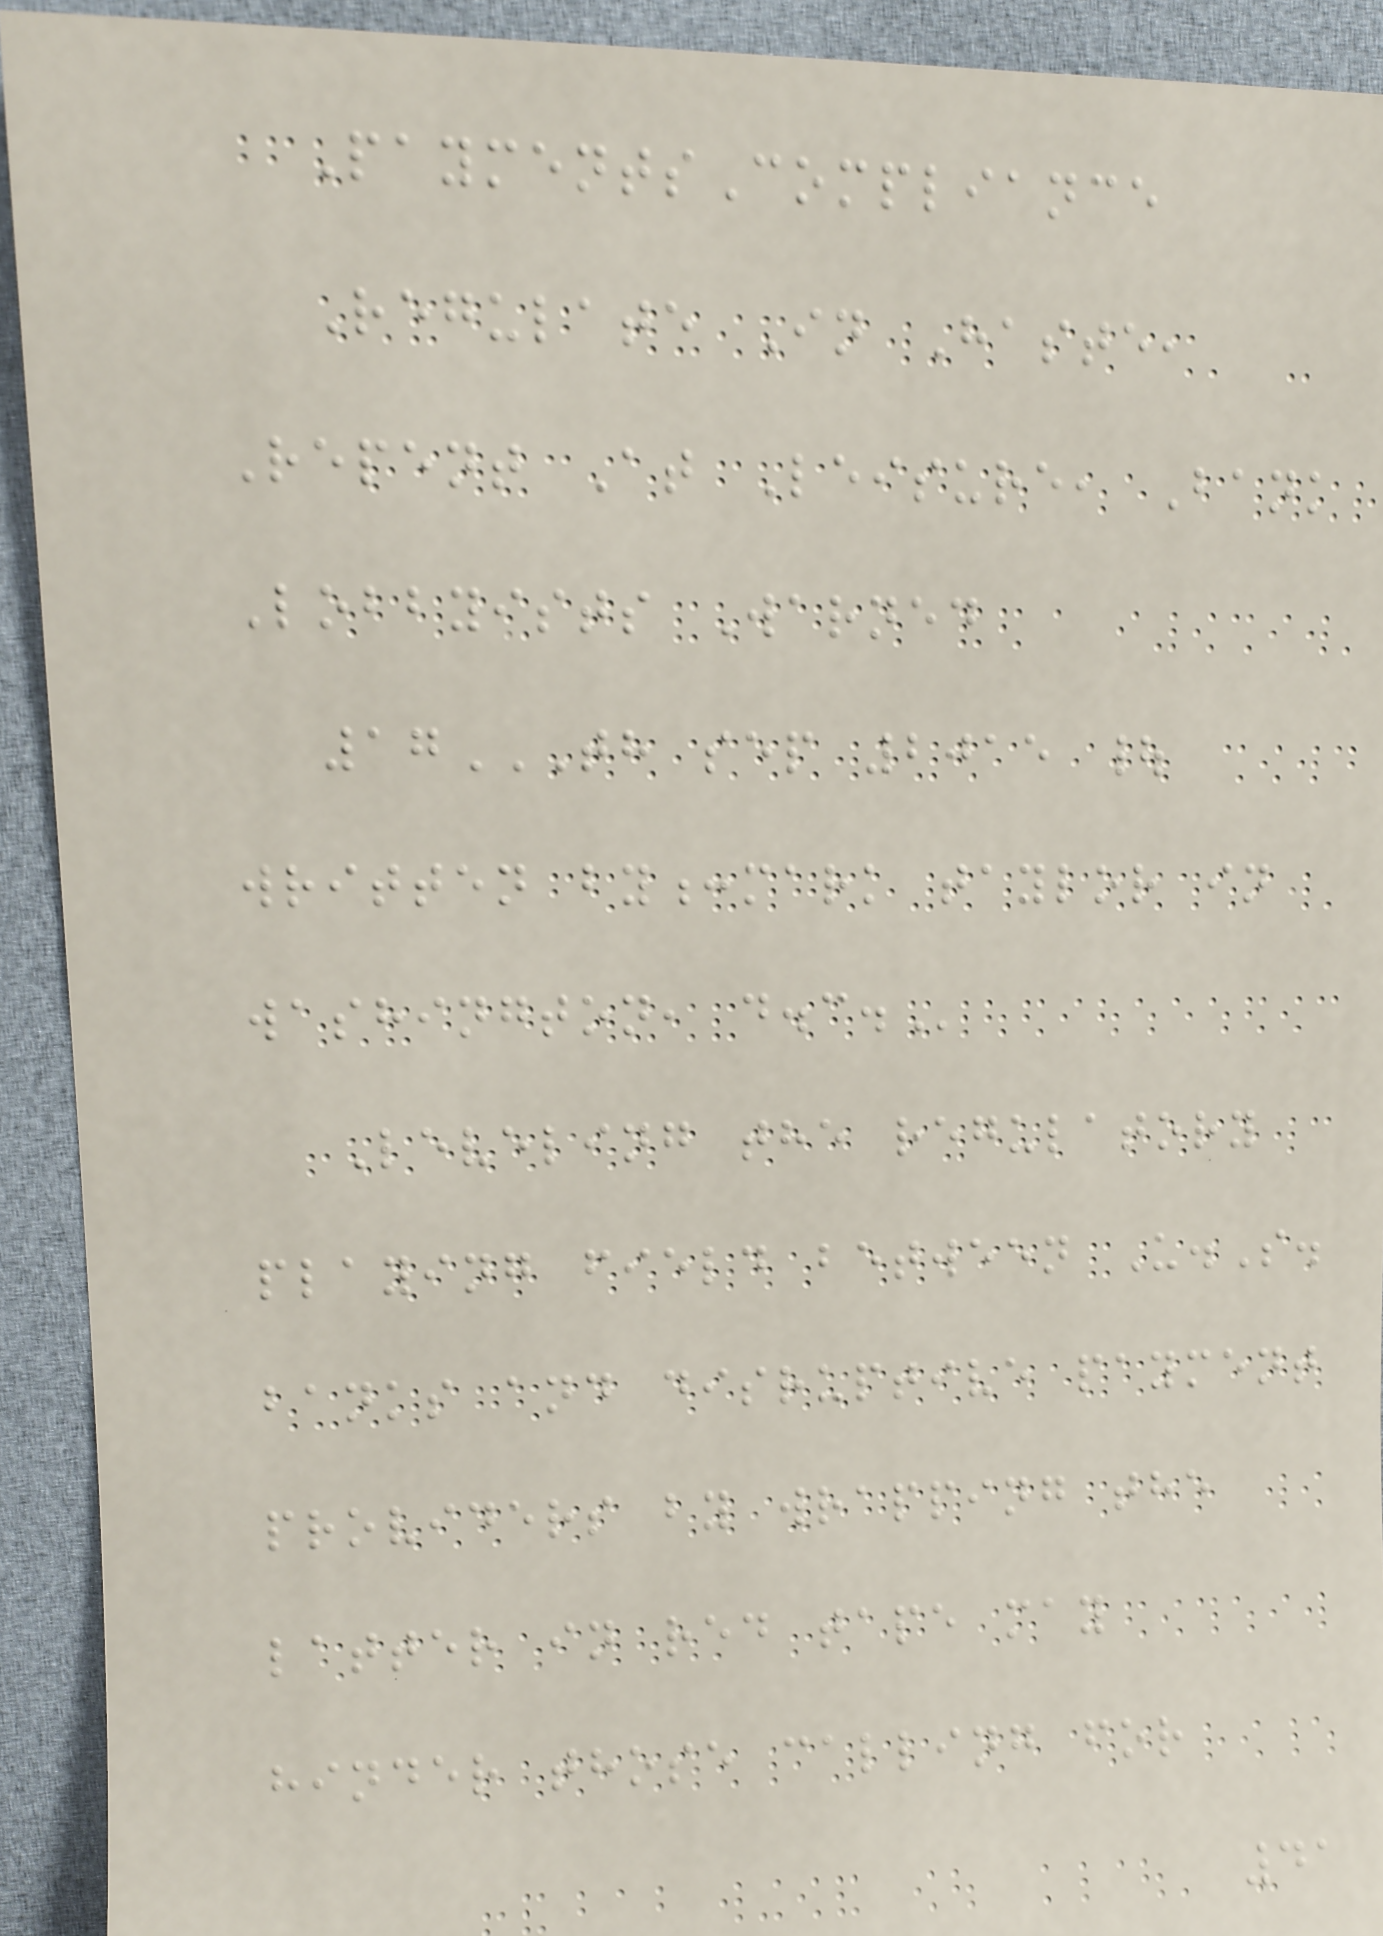PaymentsCompliance
Regulate In Haste,
Repent At Leisure, Bank
Lobbyists Warned
17TH SEP 2015 |
WRITTEN BY:MARK TAYLOR IN
WASHINGTON, D.C.
Leveling the regulatory
playing field between U.S.
banks and disruptive payment
providers by wrapping the
latter in red tape may
hinder those calling for
41
